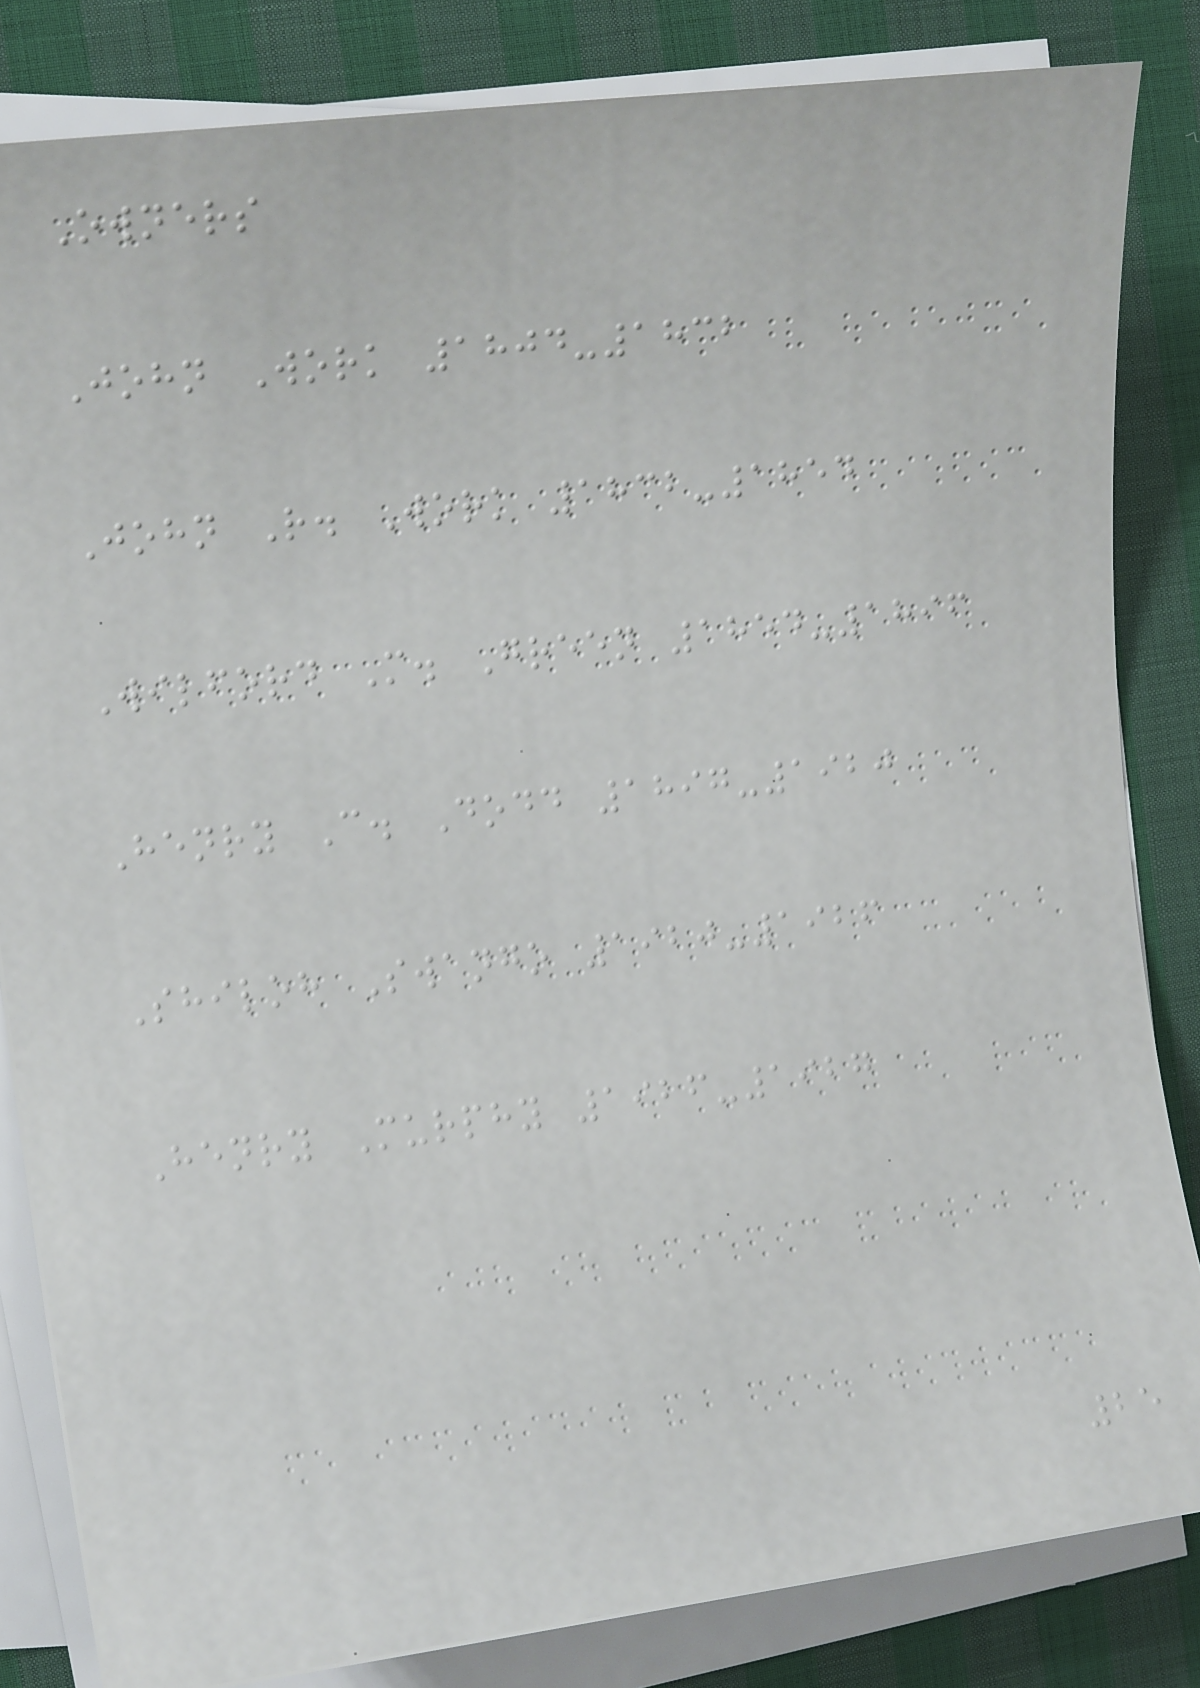Owners
John Work 1804-1832
John R. Work 1832-1854
Wilford M. Green 1854-1896
Henry C. Dodd 1897-1920
Shiloh Swango 1920-1926
Henry Murphy 1926-1927
25
